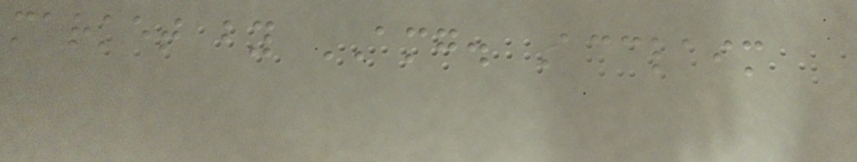market by AMG. Acclaim
